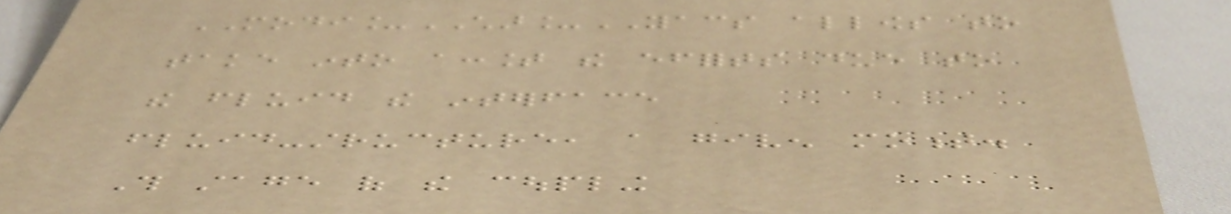MODI_CHAR_YACS allows to
take into account the efforts due to
the fluid the interface
fluid-structure, a given moment.
This stage of the coupling
